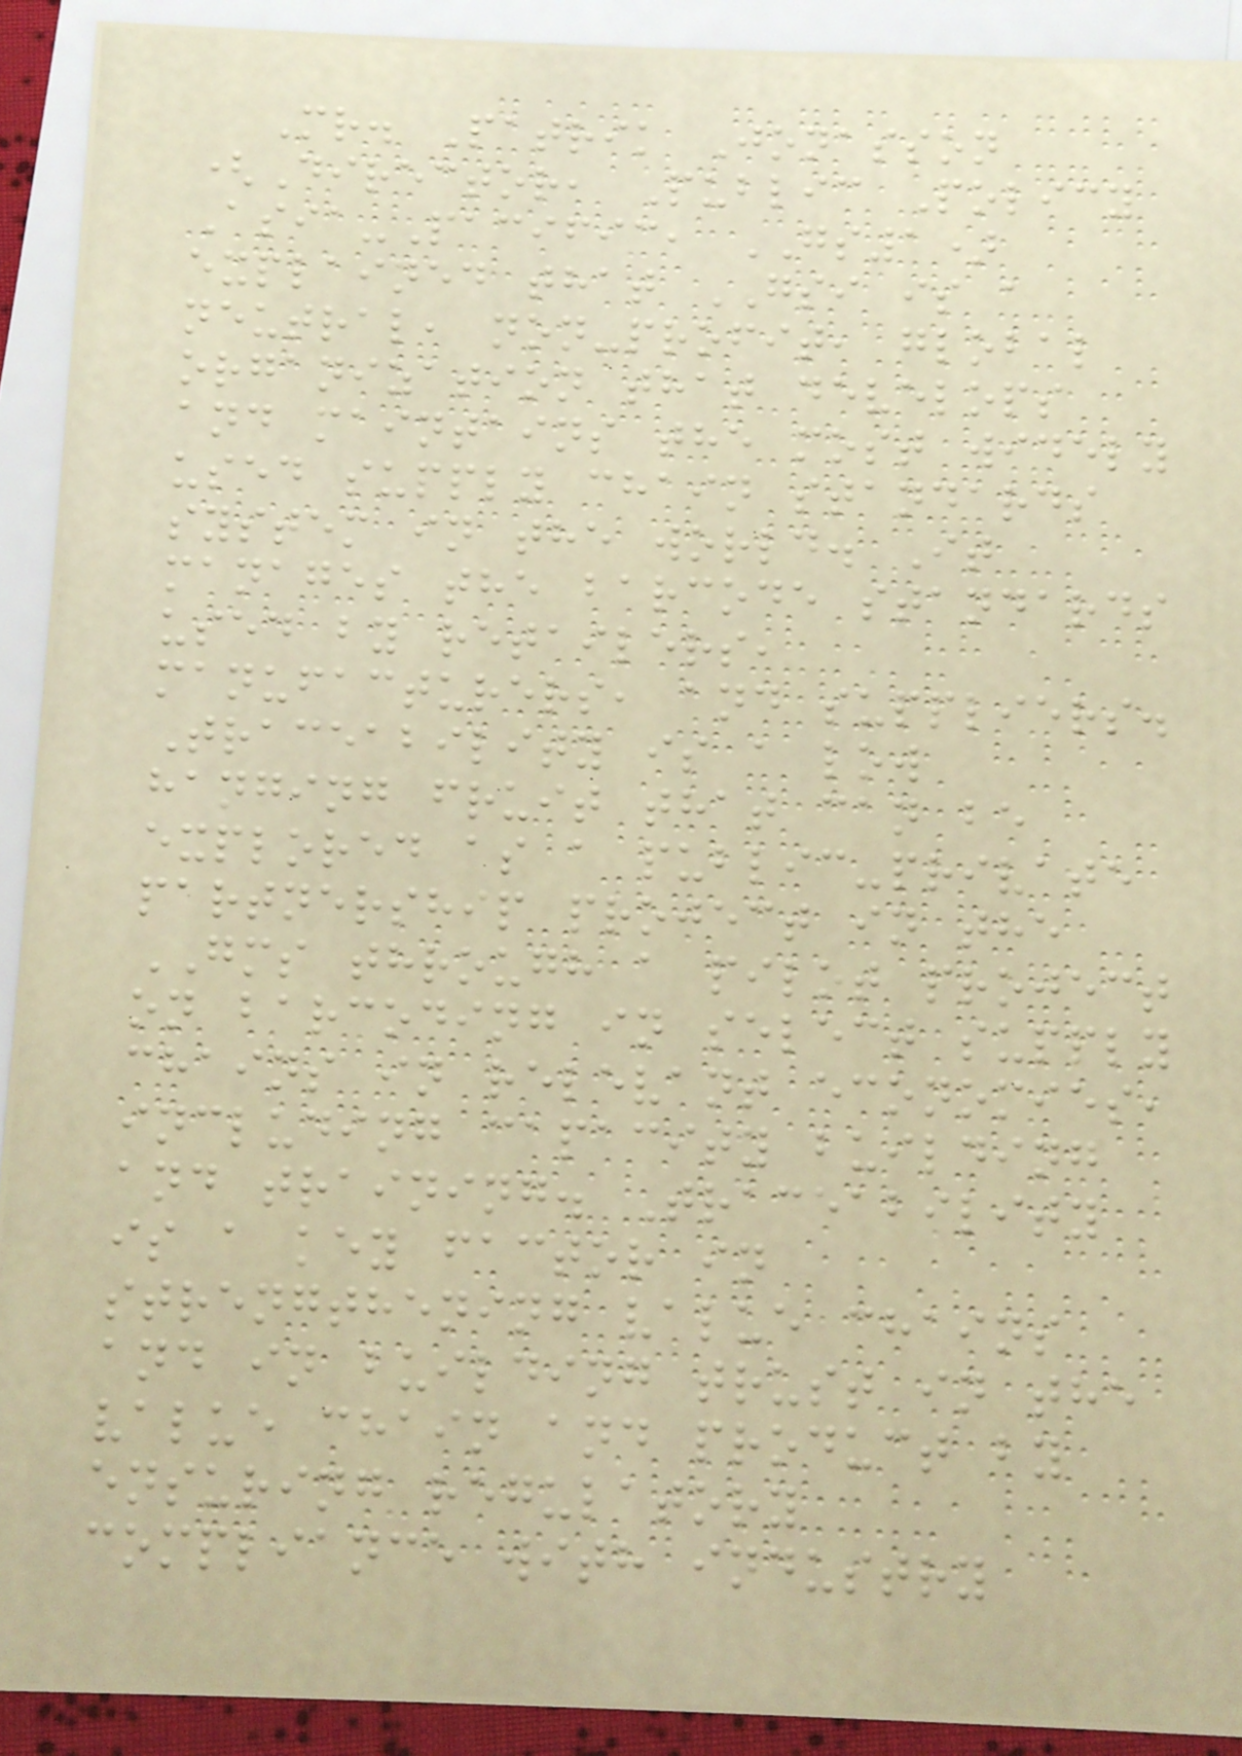Mr. Patrik Jonasson
(Director, Public Policy
Asia-Pacific, GS1)
explained that GSI is a
neutral, non-profit, global
organization that develops
and maintains the most widely
used supply chain standards
system in the world. It
manages the barcode standards
used by retailers,
manufacturers, and suppliers.
Traceability is a low
hanging fruit that can be
explored as a public-private
partnership project in the
GMS through a pilot project
on barcoding in select supply
chains in relevant economies,
including capacity building
and training. Traceability
is a key factor in
strengthening value chains
and in building trust in the
value chain and product by
ensuring regulatory
compliance with industry
